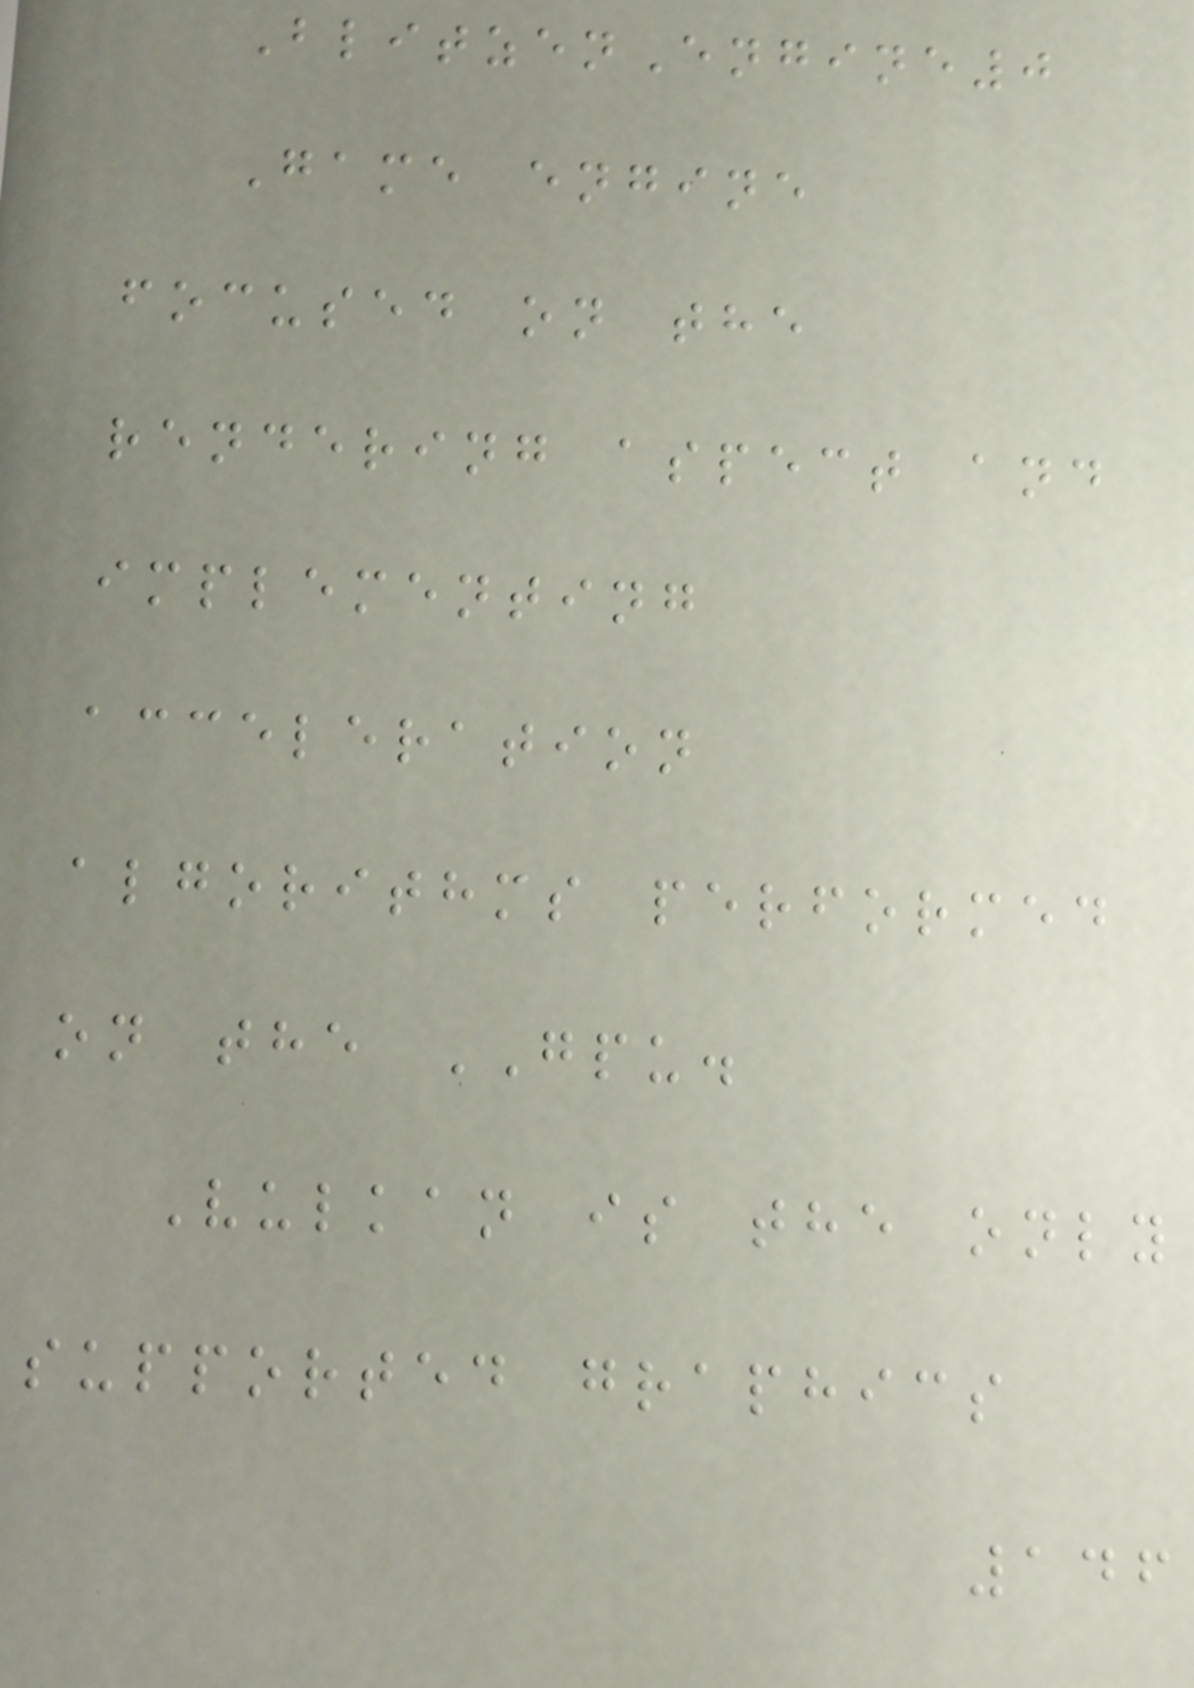BlitzenEngine0
Game engine
focused on the
rendering aspect and
implementing
acceleration
algorithms performed
on the GPU.
Vulkan is the only
supported graphics
146
